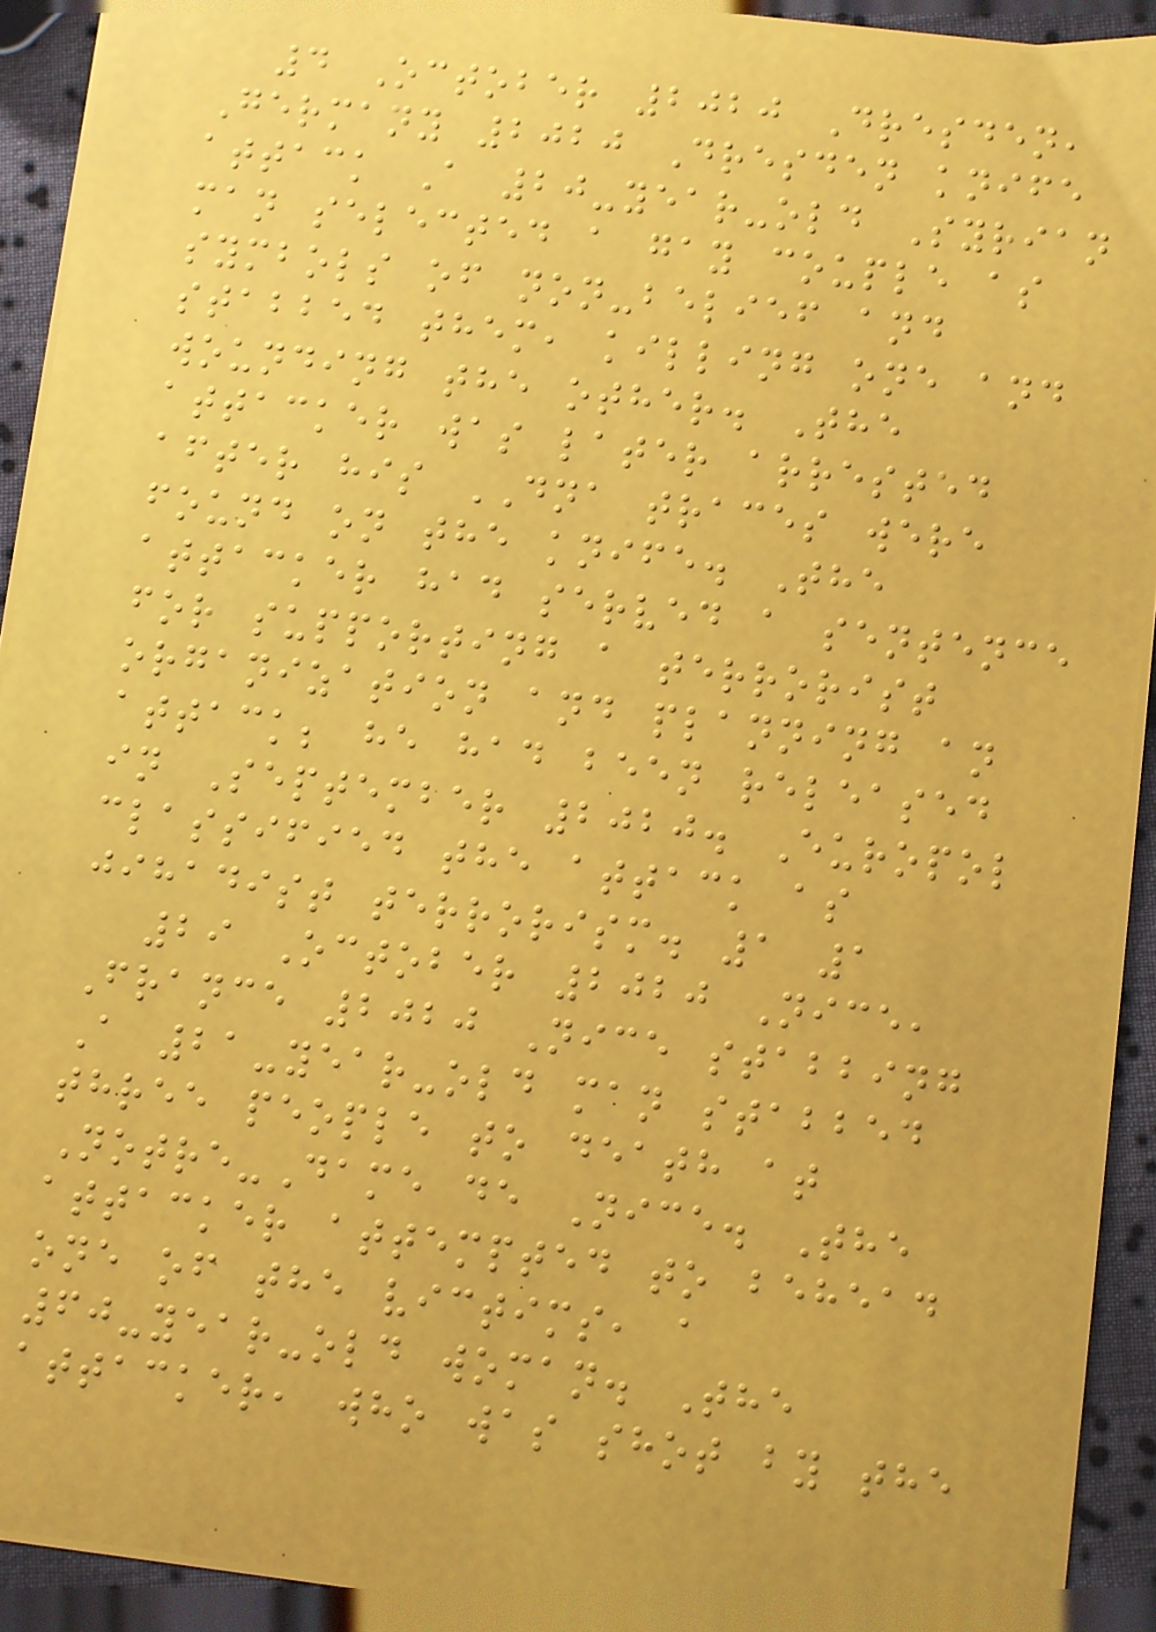4 October 2020 Dresden,
Germany 2020 Dresden knife
attack A 20-year-old Syrian
man selected a gay couple as
symbols of non-belief and
stabbed them, killing one and
wounding the other. The
attacker was later arrested
after his DNA traces were
found on the knife. The
attacker had served a sentence
for supporting a terrorist
organization and planning an
attack; he had been released
in September 2020. Europol
classified the attack as
jihadist terrorism. 1 1
29 October 2020 Nice,
France 2020 Nice stabbing
A 21-year-old man stabbed
three people to death at
Notre-Dame de Nice. The
attacker attempted to behead
one of the victims, a
60-year-old woman. The
attacker, who was shot by the
